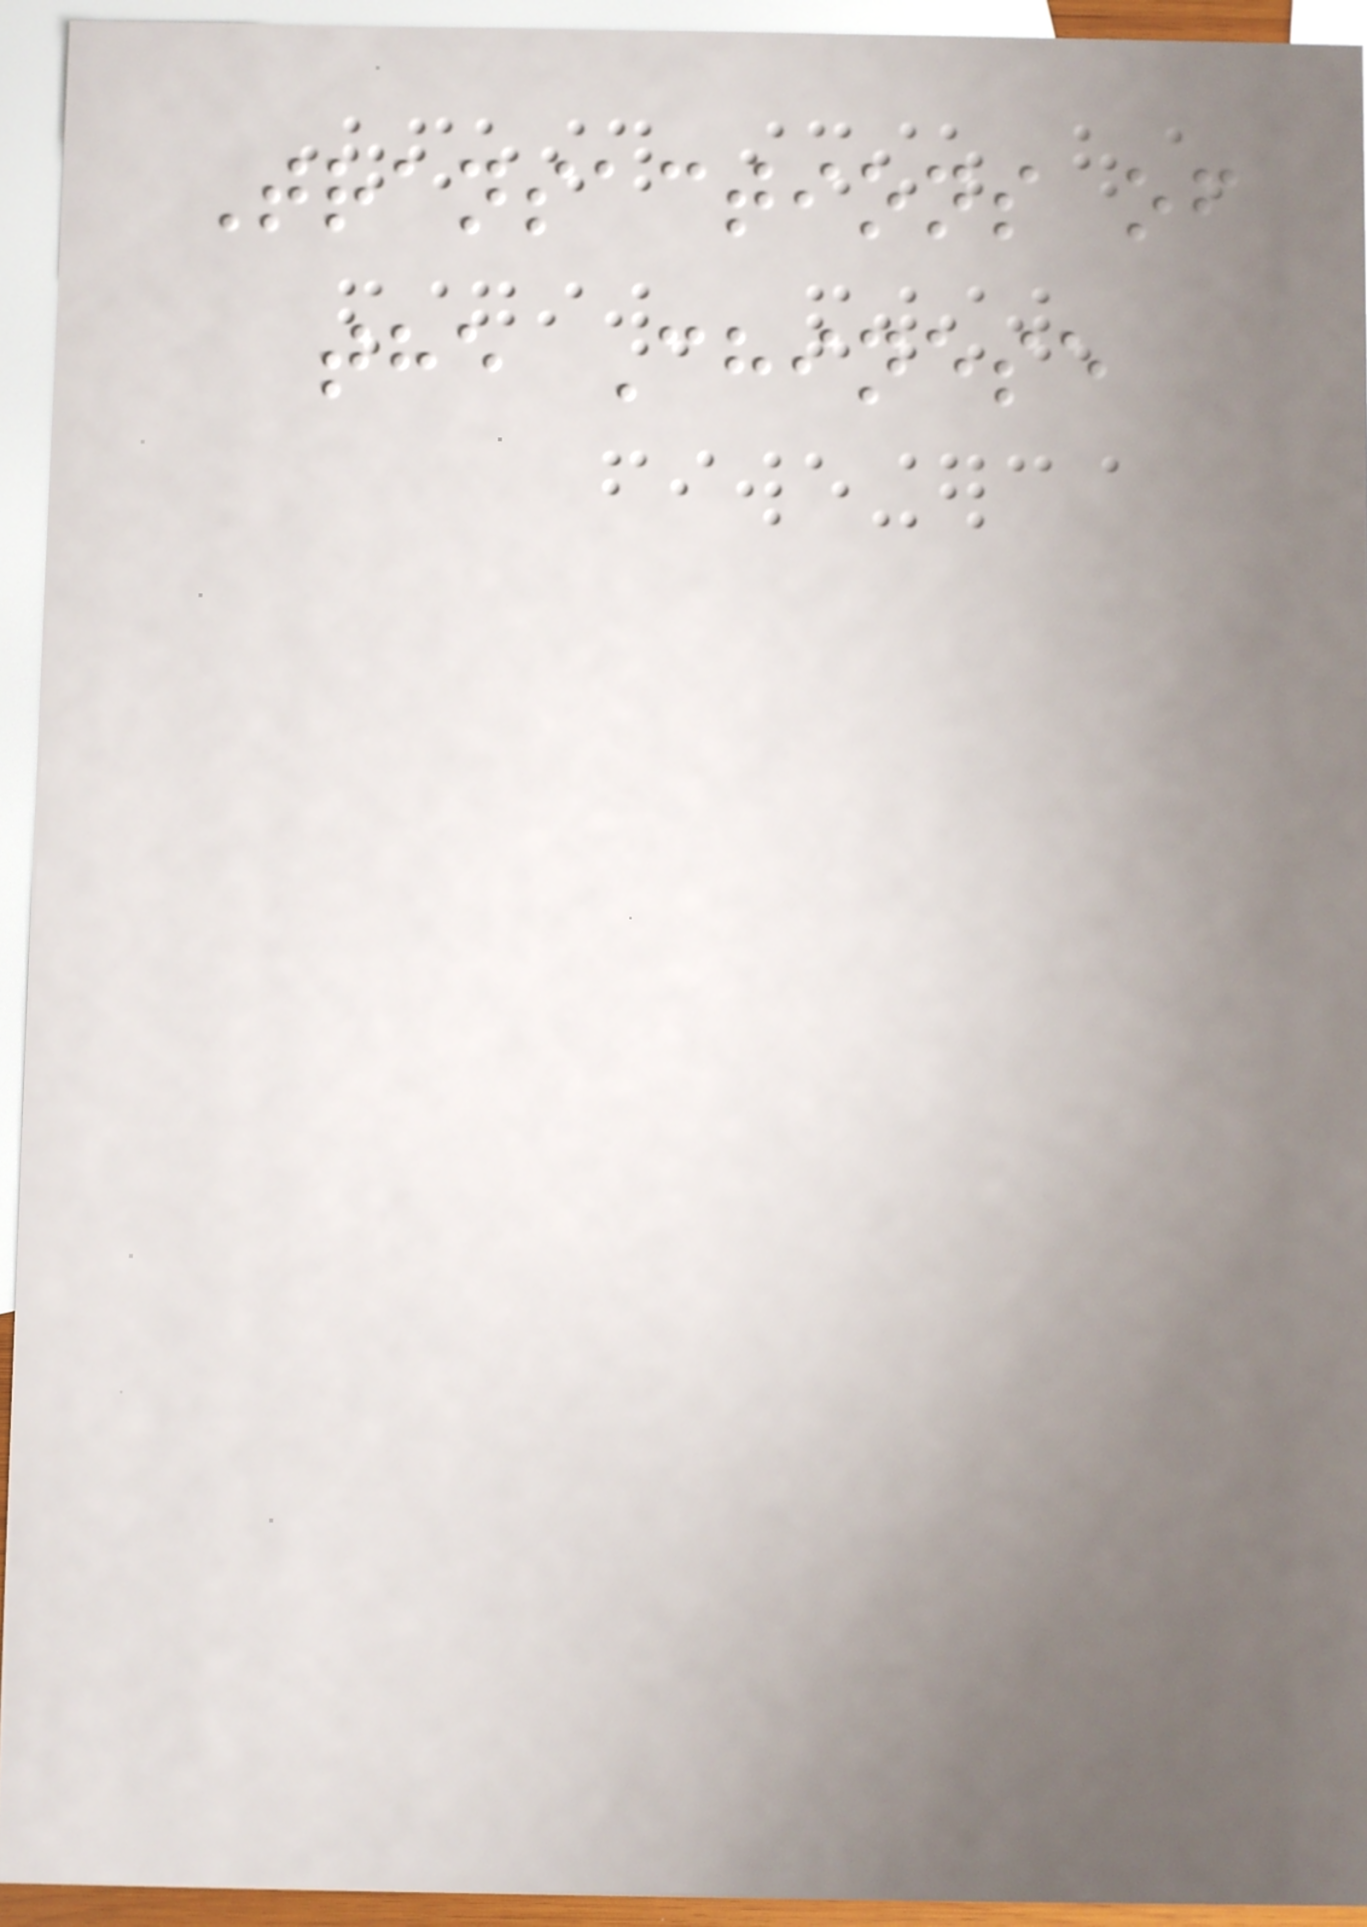Transactions of
the Chinese
